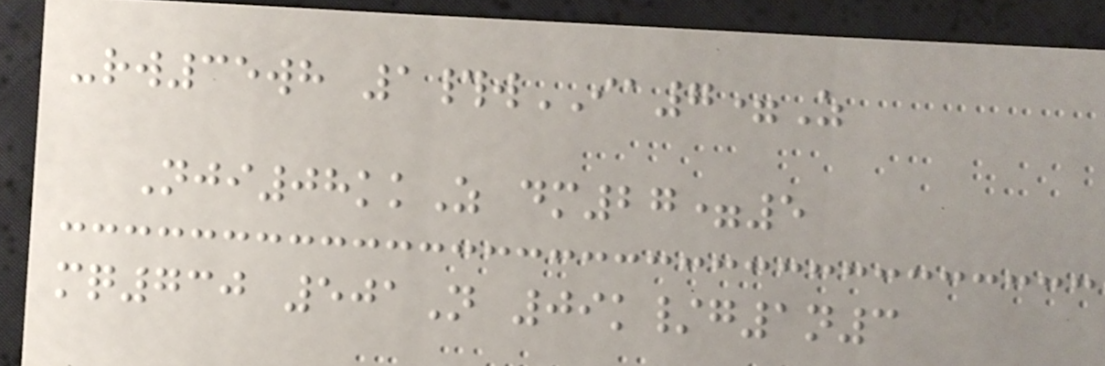-rw35wh 1#wIA7=Z
Nji08kkZ dm27=5
mq730 501N 09k/g1n3
